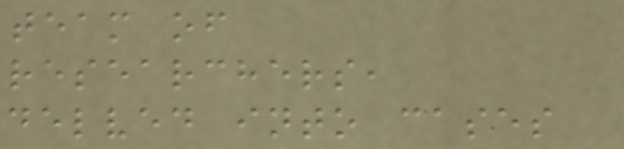team of
researchers,
delved into cases
